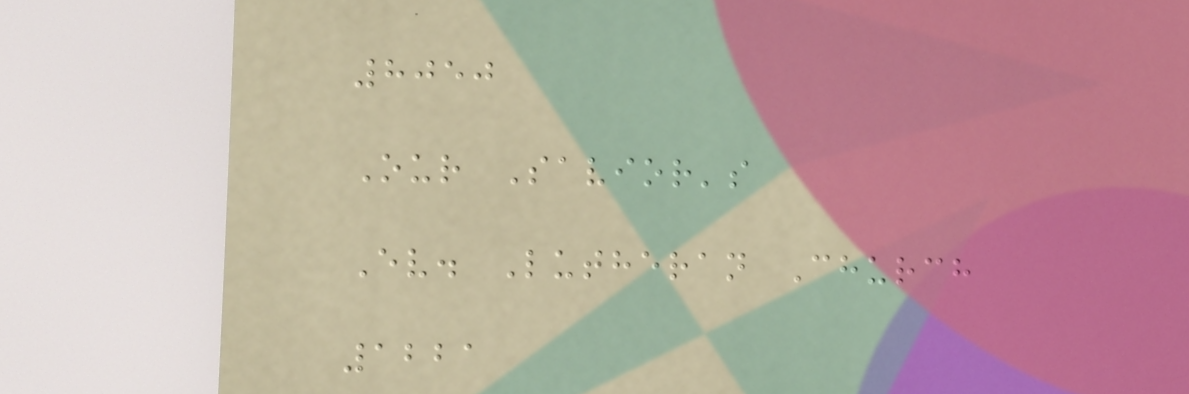8050
Our Savior's
Ev. Lutheran Church
1221
